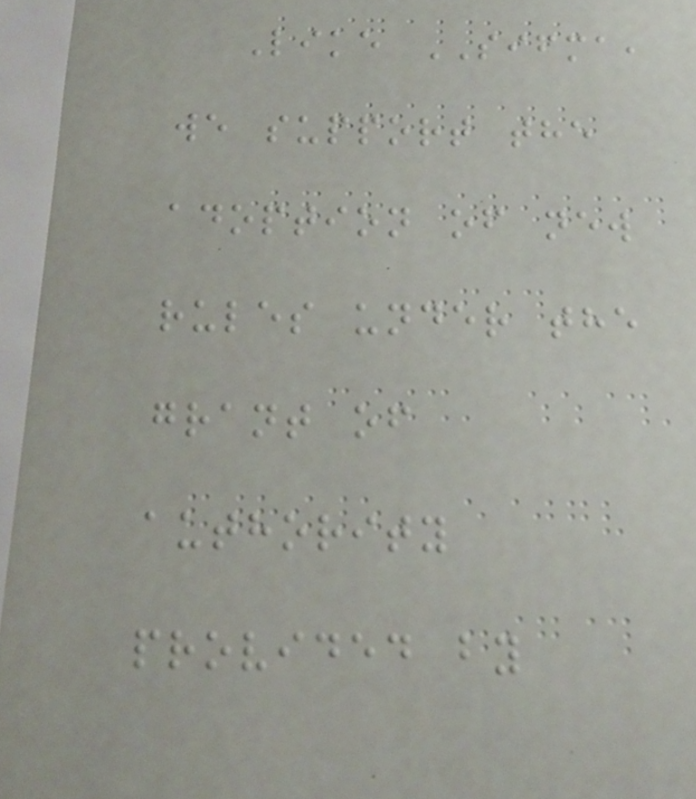Like SIFMA,
we support the
adoption of new
rules under the
grant of
authority
provided by
